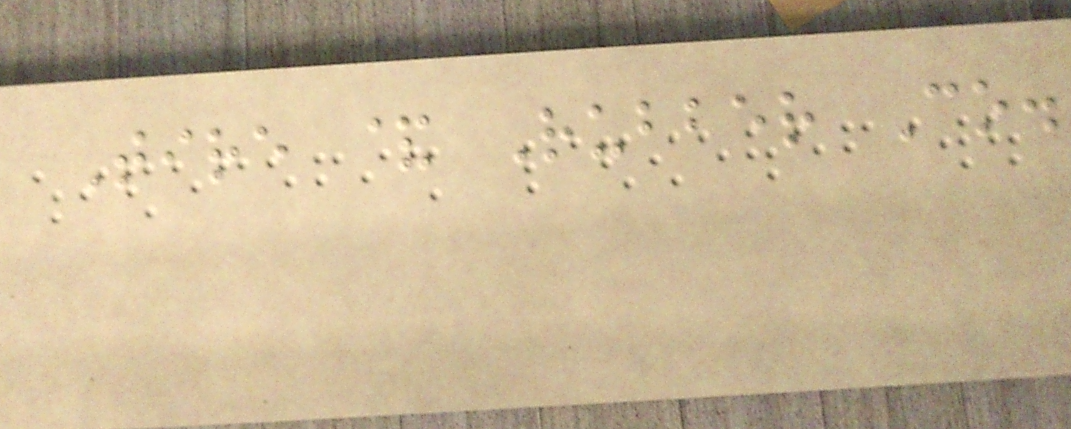Tire & Rubber Co.
